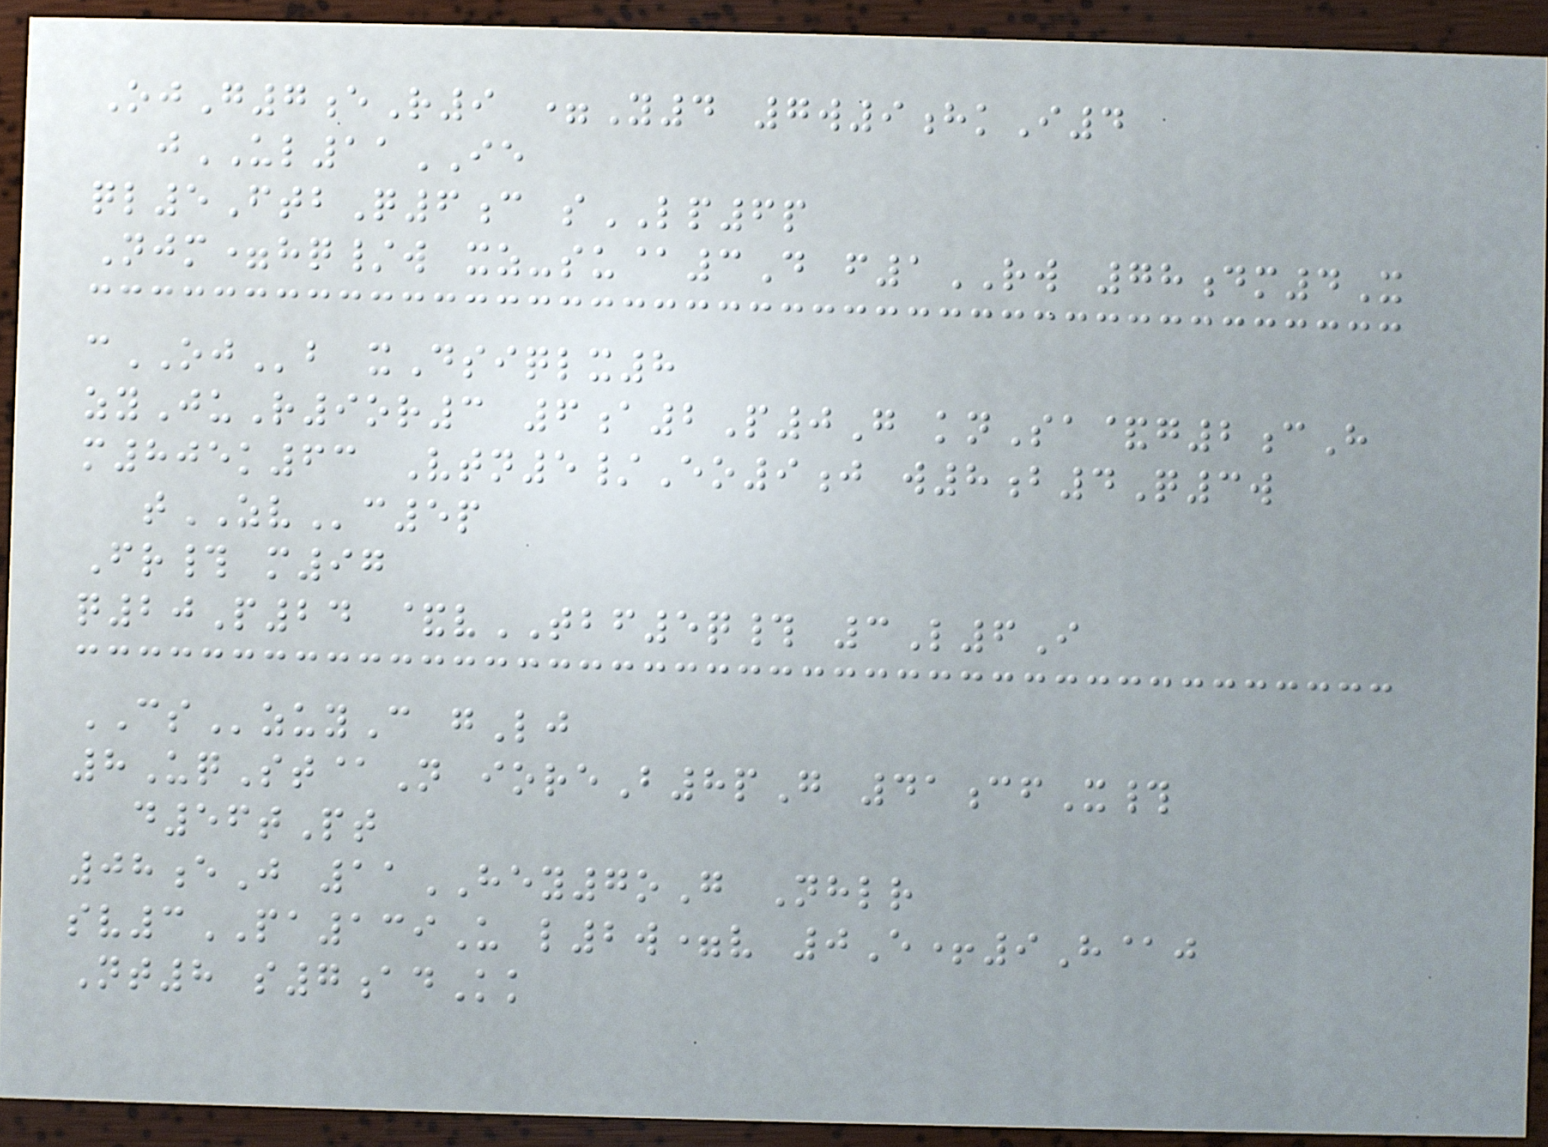OjG7eR9 =Y4 7w9hkI4
jUL11IE
ql5FtbQ6c sLP6p
Njm=hq/w xz-su@3D f1RW 78dm4X
cOJb xDsiqlx8
zyJuR9or3 6a2P0G knSa&g2cH
m805k63 Vtn5/Eo9j w8b4Q3w
tZVc5p
Fr# m97
q20P24 &vTBF5q# 3L6I
CSzuyC gLj
8UqSt@N ioreB8pG 41cfX#
d56tPt
08eJ 11HEY7oG Nhlr
sv3PA139U l2w=v 0E+9H@j
Nt8 s7adKk
